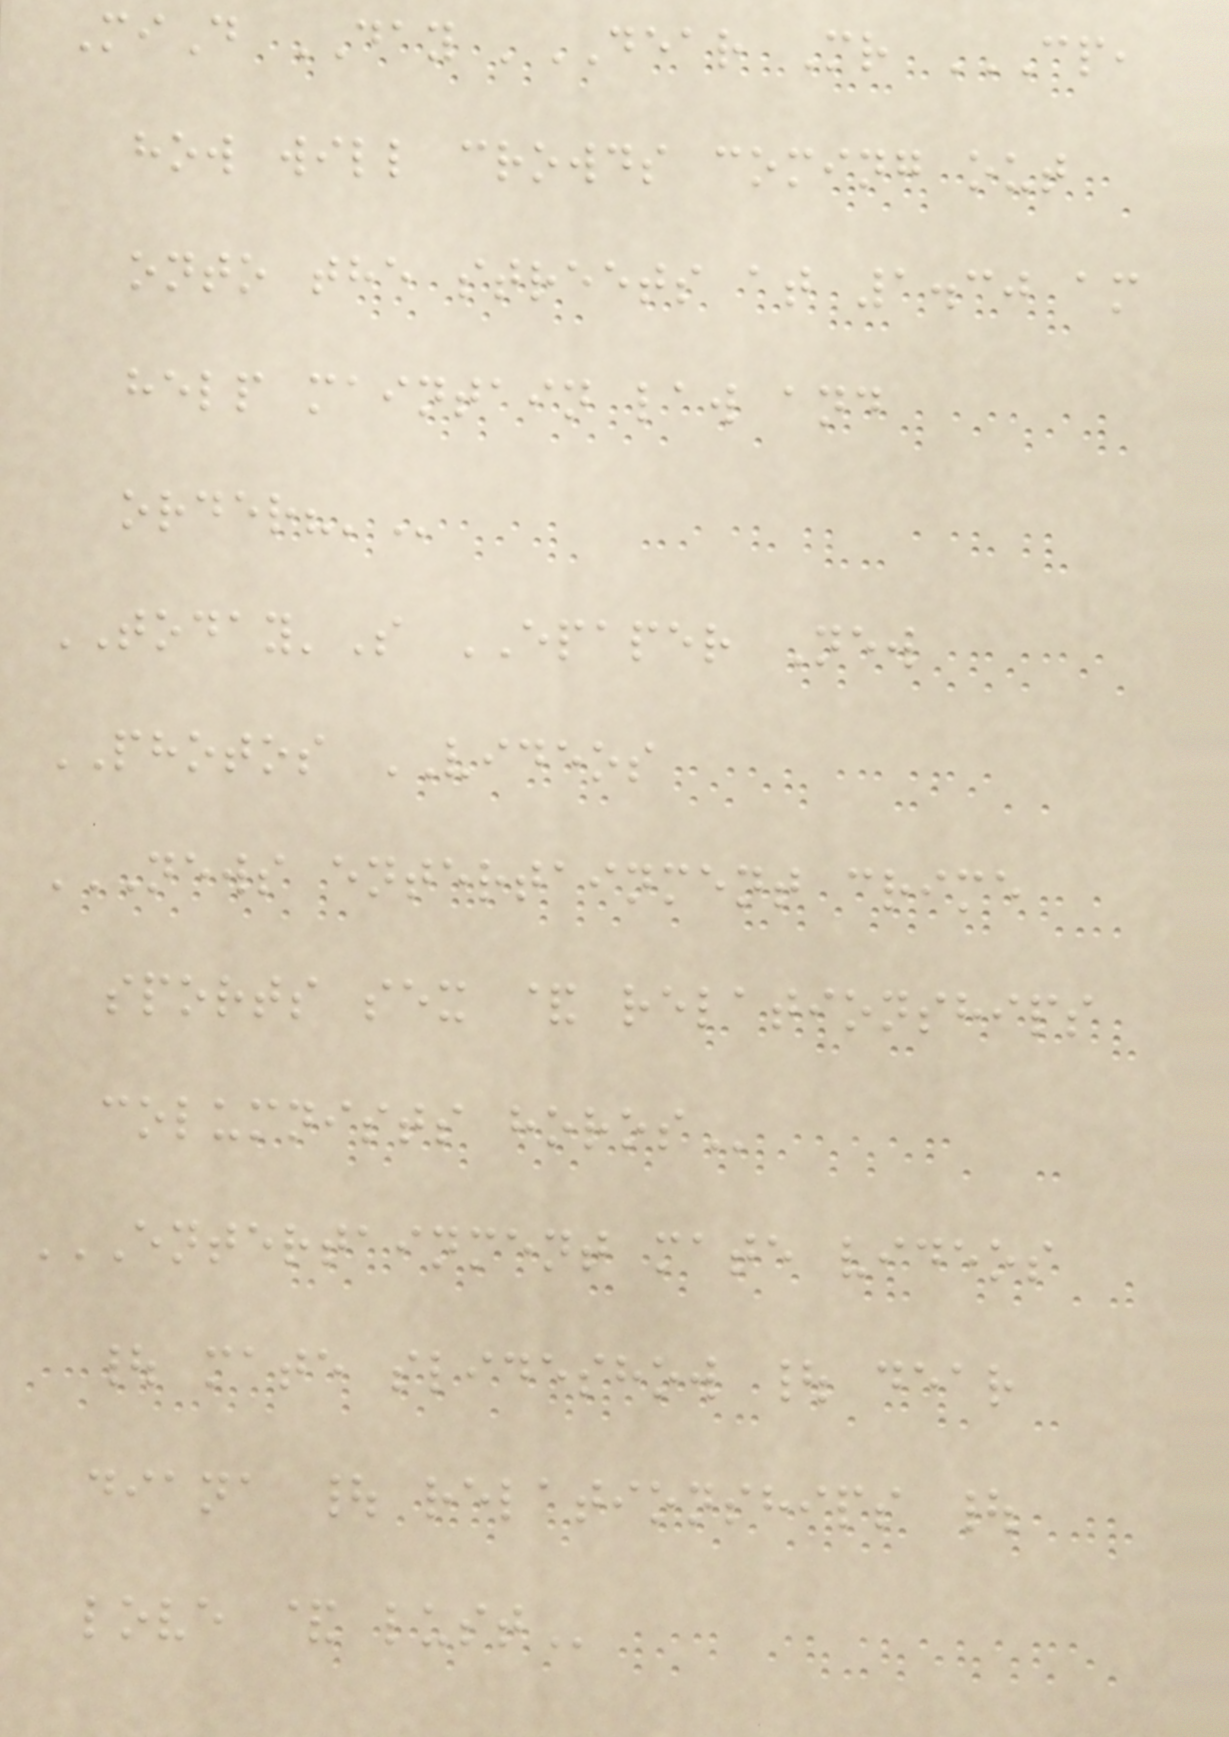MiD DAY 'DEAR Mr CP,
HOW WILL CROWDS COMING OUT
ONTO THE STREETS AT 1.30 AM
HELP MAINTAIN LAW AND
ORDER?'
TODAY'S EPAPER New
PHOTOS VIDEOS
NEWS ENTERTAINMENT CRIME
SPORTS SEX & RELATIONSHIPS
COLUMNISTS HOROS
ENTERTAINMENT MATE VIDEOS
| MATE SLIDESHOW | DEAR
DIANA | RELATIONSHIPS |
LOVE & LUST
